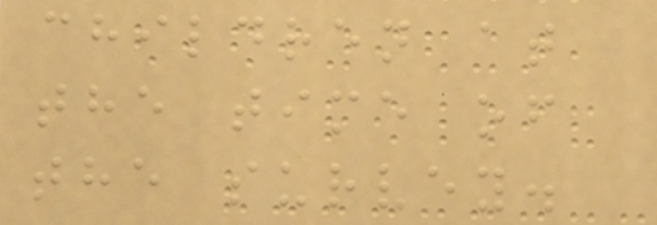children at
the time of
the survey.
